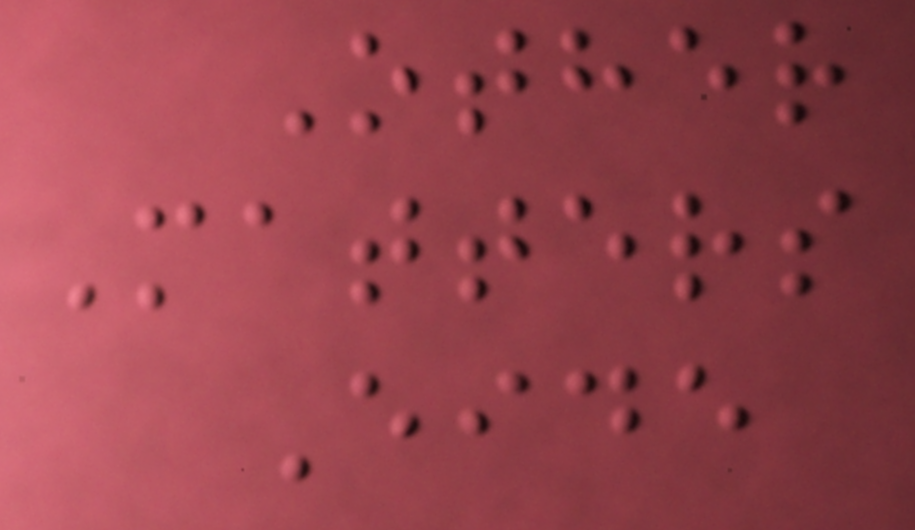Other
Matters
Eide
